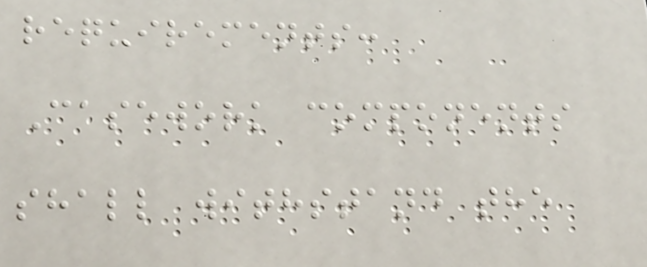requirements:
Casework components
shall withstand the
